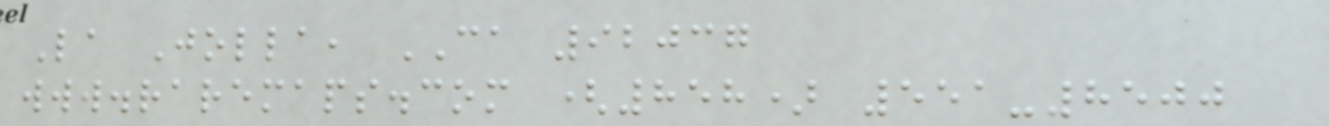La Jolla, CA 92037
www.raremaps.com (858) 551-8500
